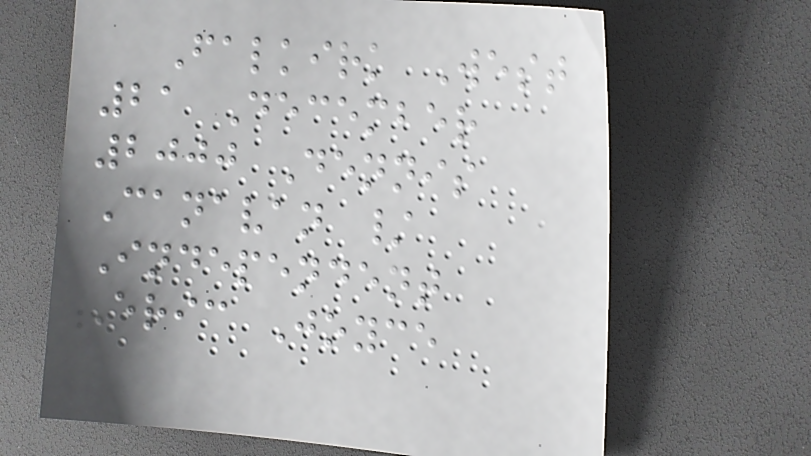Falkirk West
21 December
2000 Dennis
Canavan /
Independent
Eric Joyce
